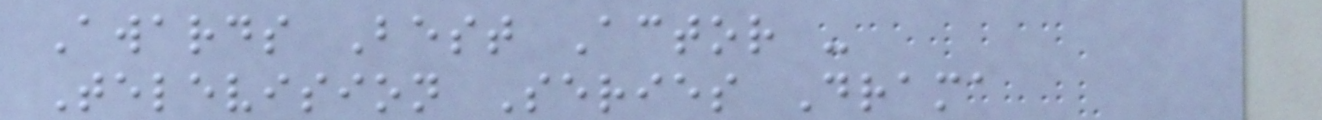Awards Best Actor -
Television Series Drama
